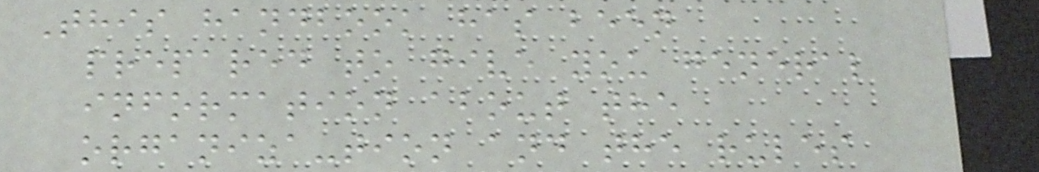This handbook has been
prepared to give you general
information about the
organiza-tion and the rules
